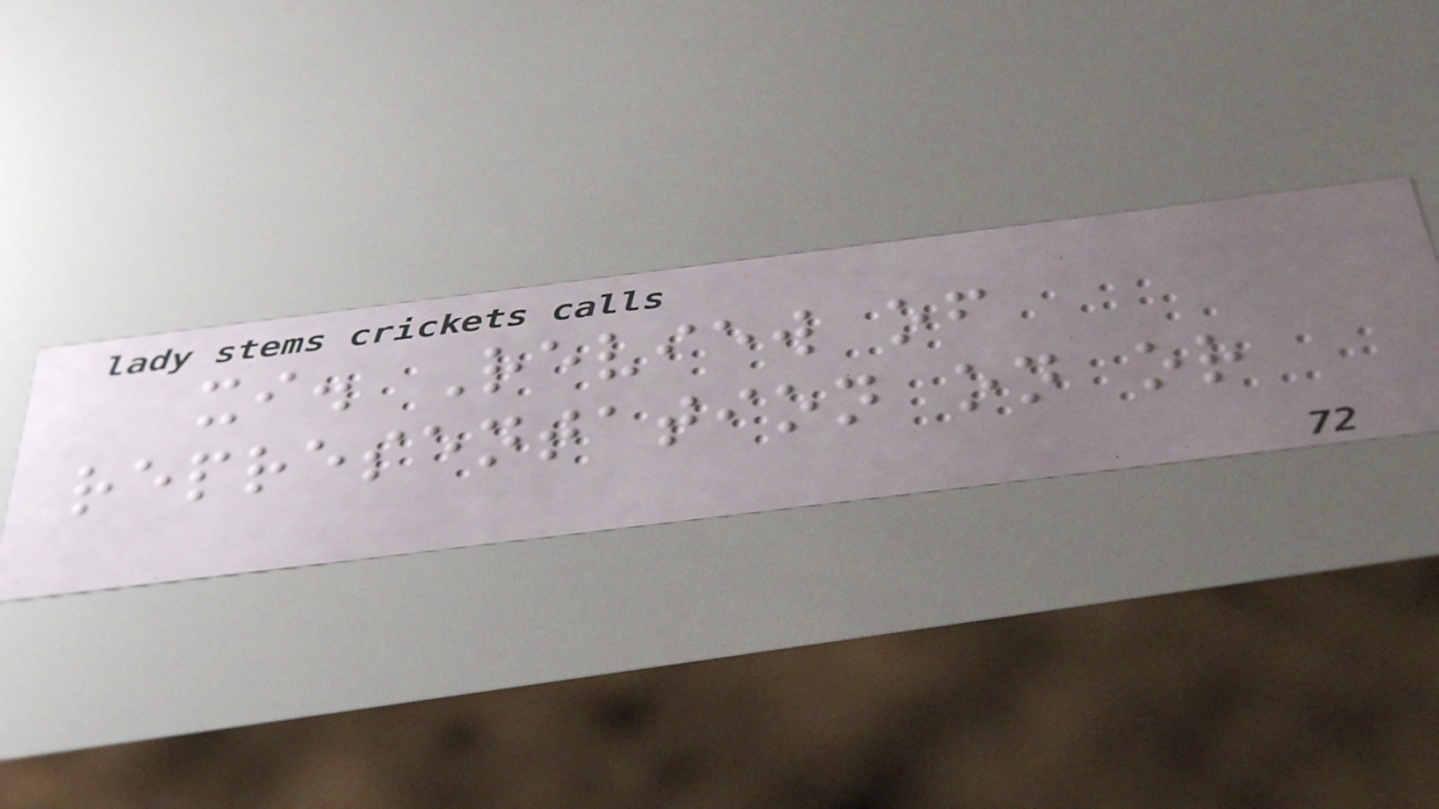xi. Review of
representation on or
